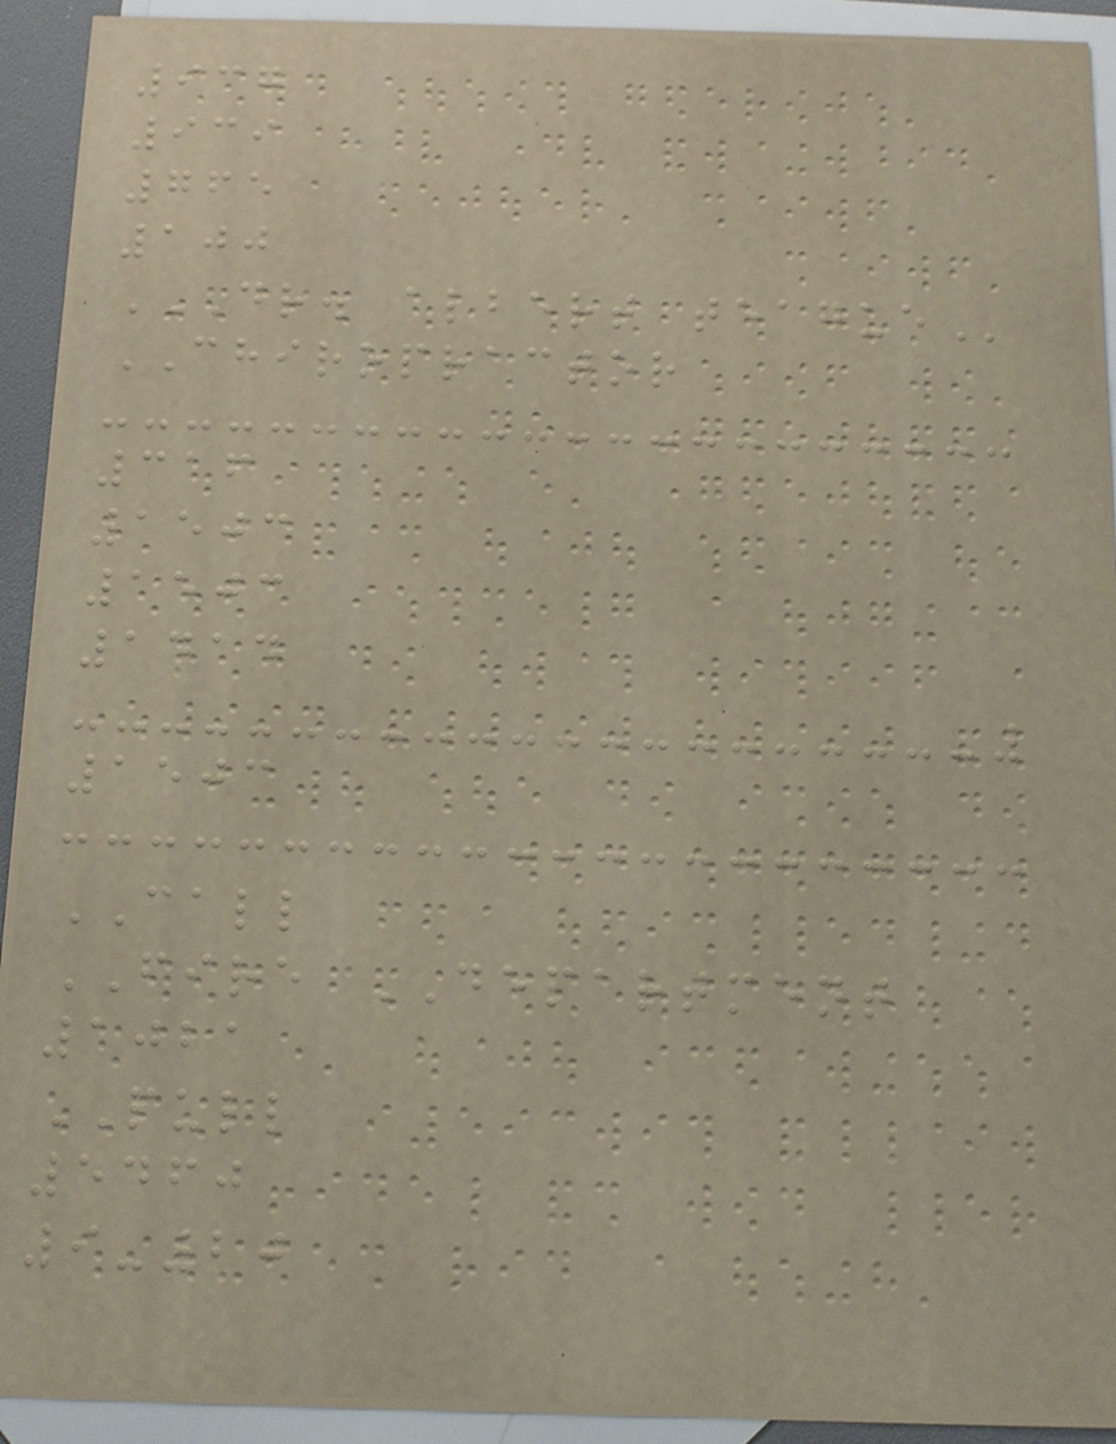937
939
765
100
DR. ALBERT TEAGUE
CHIROPRACTOR
316
1503
1503
1414
1503
CALL
FIRE DEPARTMENT
1021
PULL
5460
9-20
